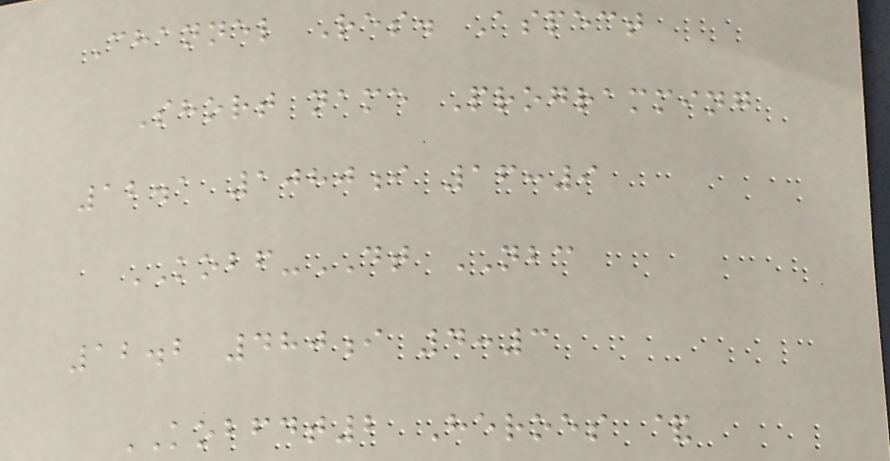Channel Res. Aspect
Short name Programming
12.1 1080i 16:9
KOBF-DT NBC
12.2 480i 4:3
KOBFDT2 Heroes &
